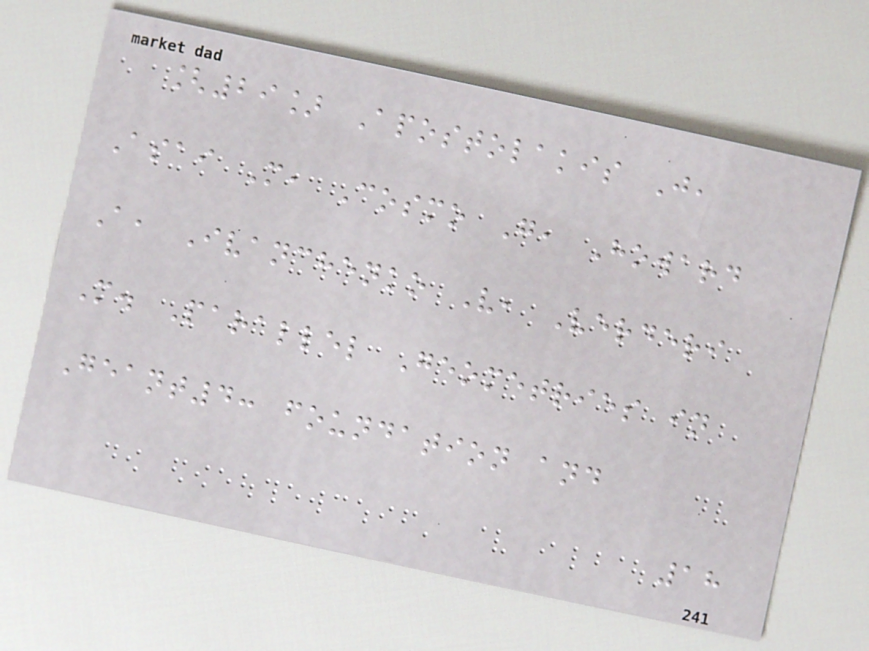[29] Apostolakis J,
Asai M, Cosmo G, Howard
A, Ivanchenko V, Verderi
M. Parallel Geometries in
Geant4: foundation and
18
